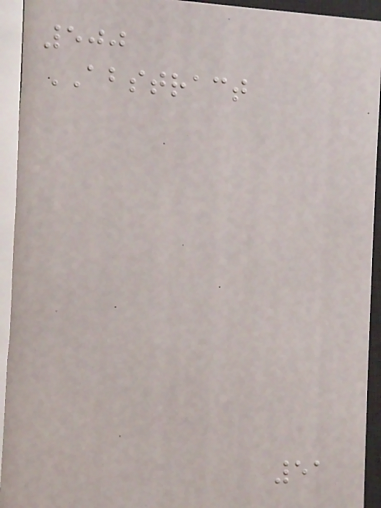500
ABSTRACT
51
